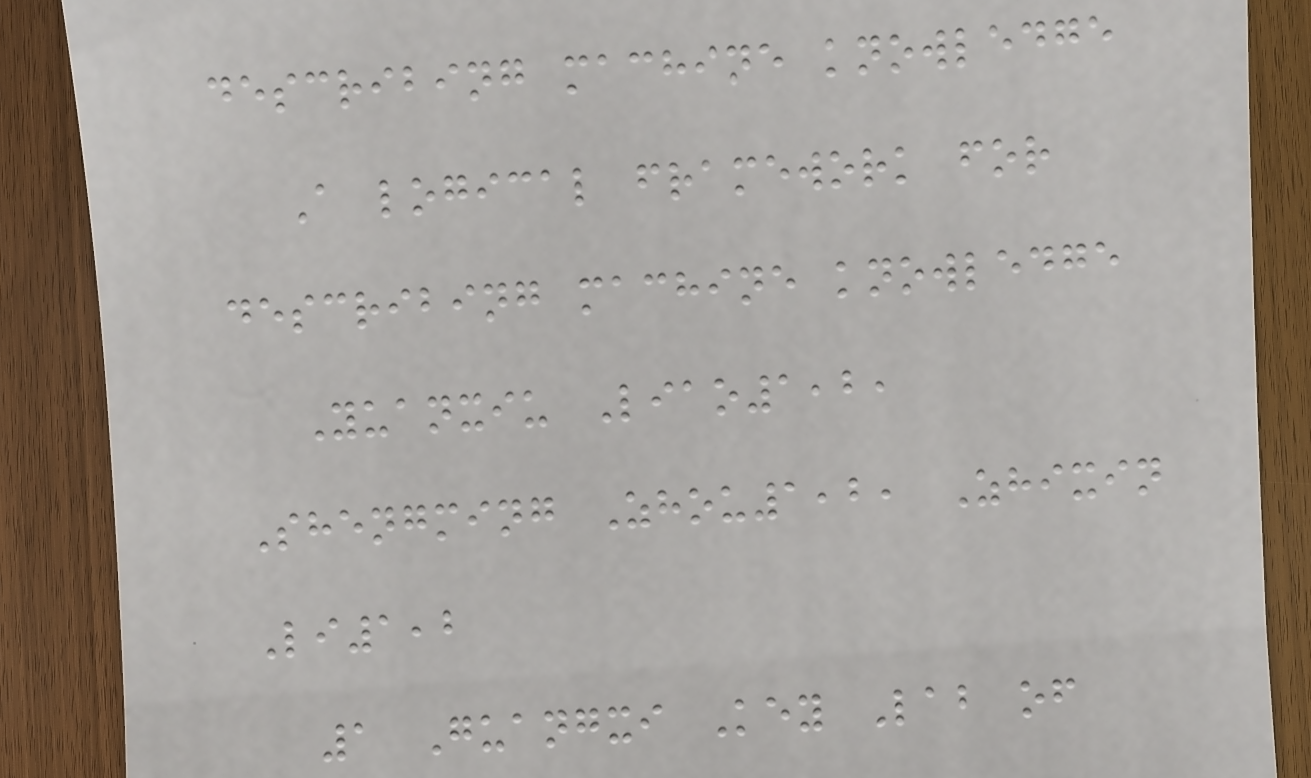describing machine knowledge
A logical framework for
describing machine knowledge
Yuanxiu Liao1,2,
Shengming Zhou1,2, Zhixin
Li1,2
1 Guangxi Key Lab of
